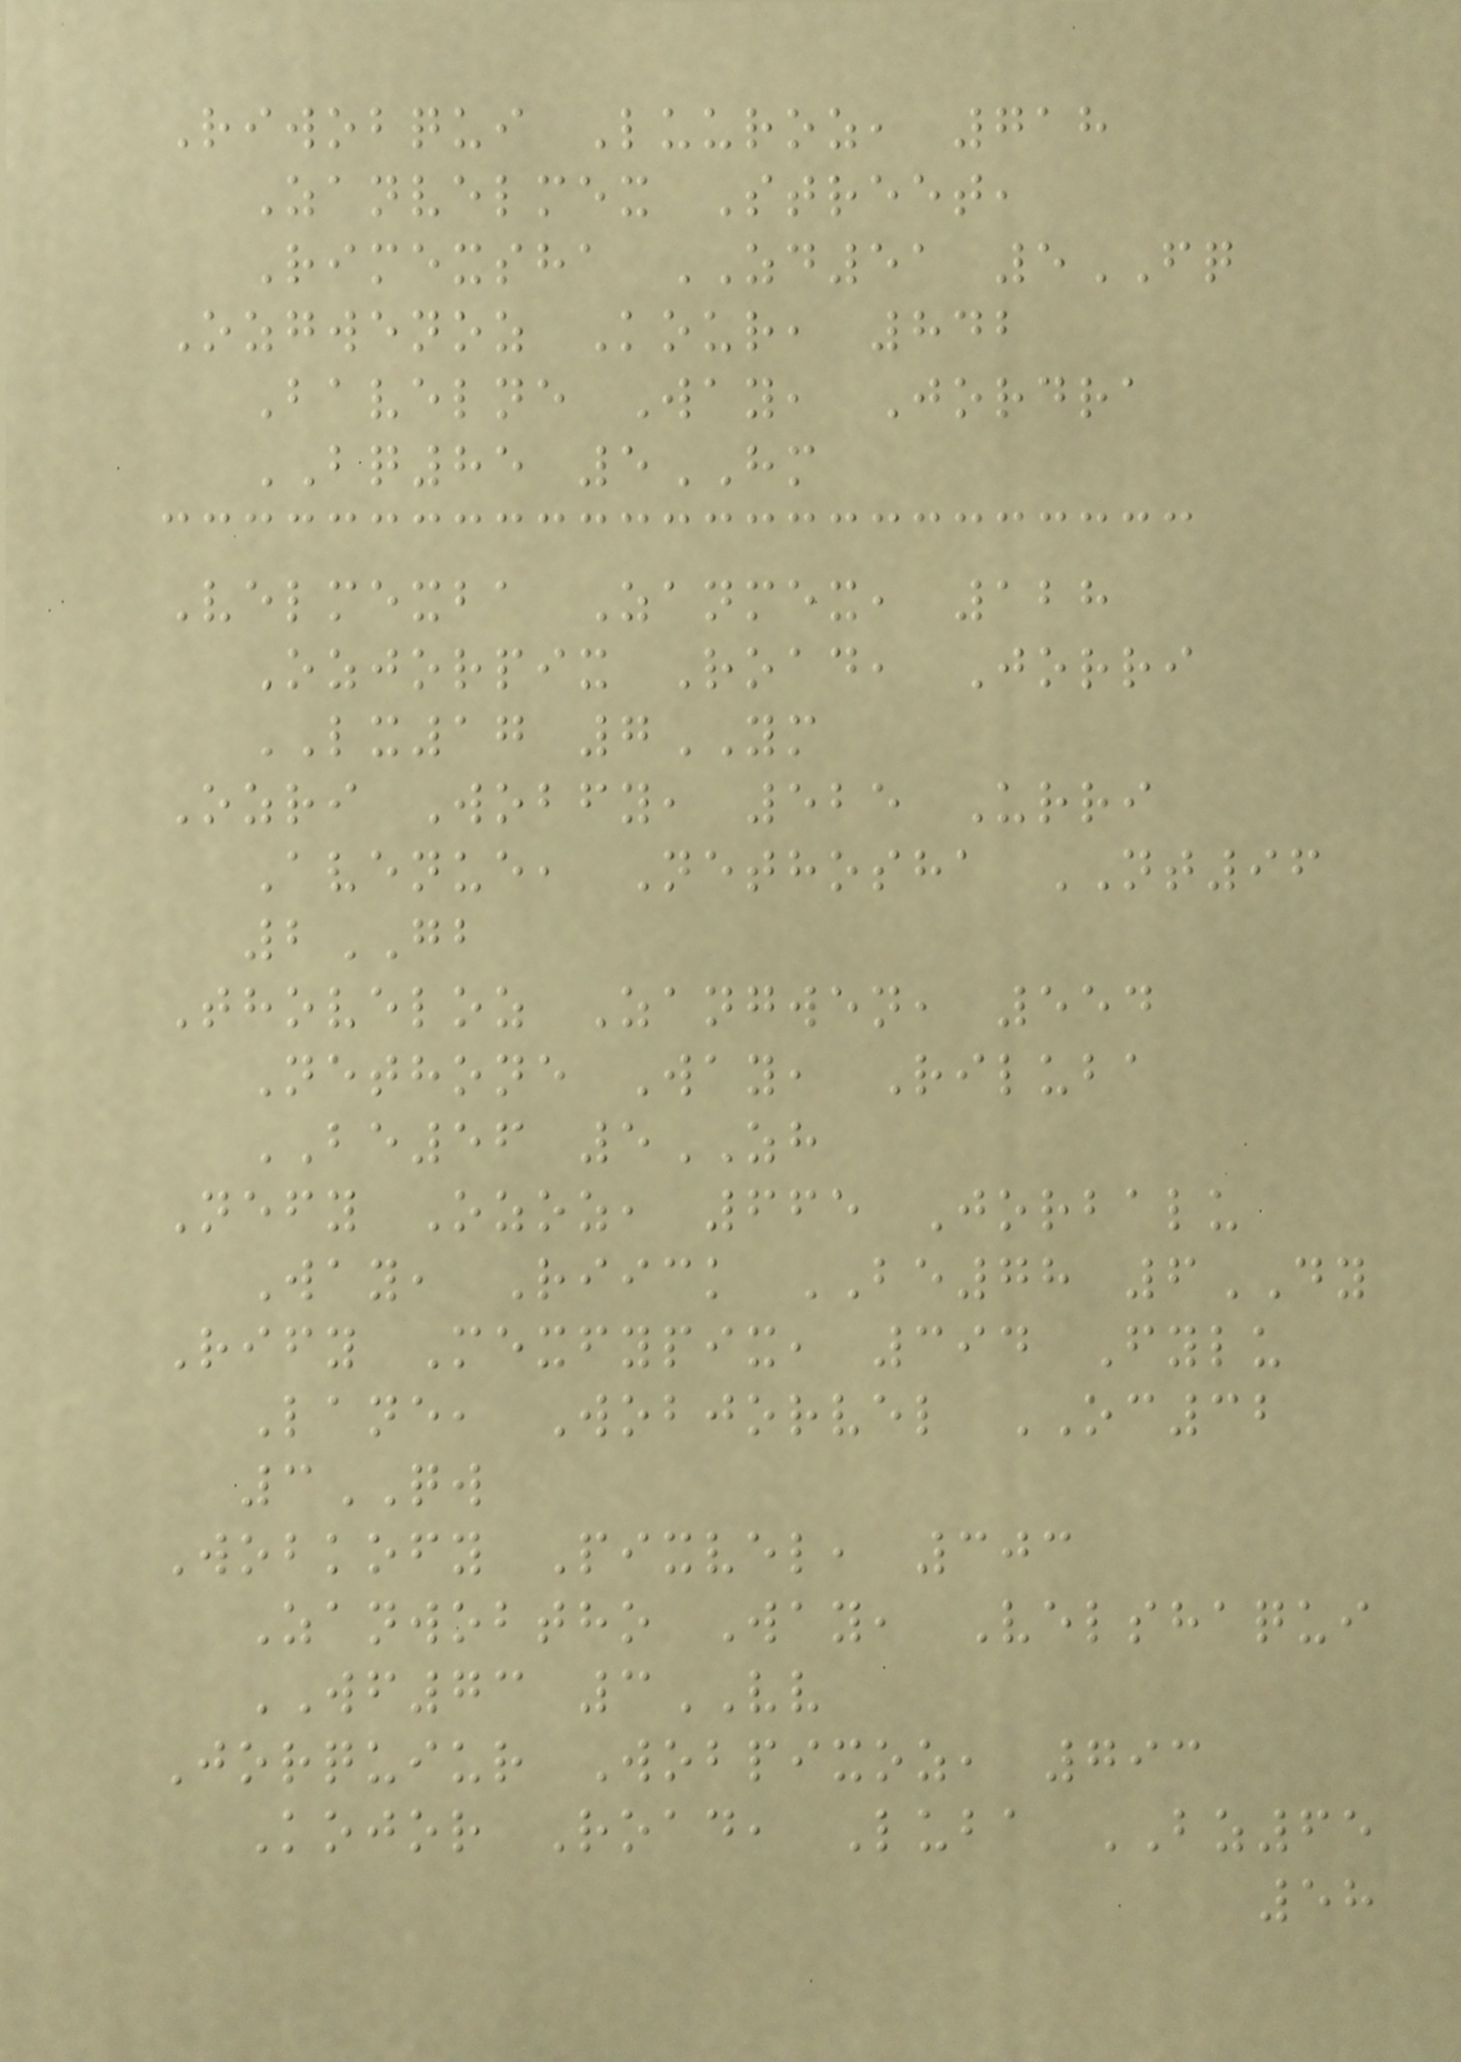Riwobqui Luuroz, 718
Zanvelmex Street,
Rimexsha ZD51 5FQ
Ozgwenoz Kour, 842
Bavelne Way, Jordra
BQ85 5HM
Velmexba Zanmex, 128
Ozjorpix Road, Jorri
LX17 7YM
Ozri Wobfy, 525 Urri
Avenue, Nethosha NT96
2GB
Thoveloz Zangwen, 554
Nethone Way, Riluba
BE56 5ZH
Nefy Ozoz, 665 Jorbalu
Way, Riick BE78 6DY
Rify Mexfypix, 394 Fylu
Lane, Wobjorvel OC32
3QW
Wobkofy Pixvel, 303
Zanwobtho Way, Velshaqui
WF73 3VV
Jorquiur Wobpixoz, 793
Kojor Road, Luba BZ65
58
